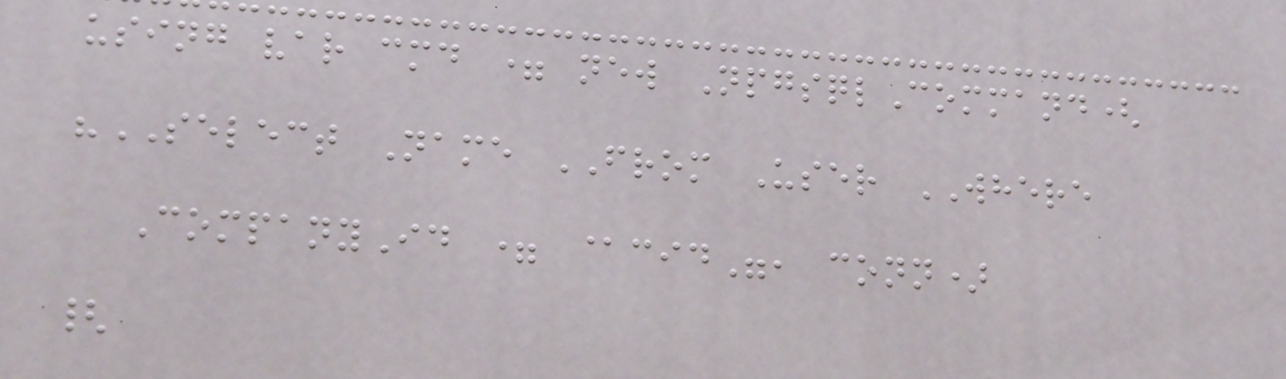using var cmd = new NpgsqlCommand(
"SELECT Name FROM User WHERE
CompanyId = @cid", conn)
{
